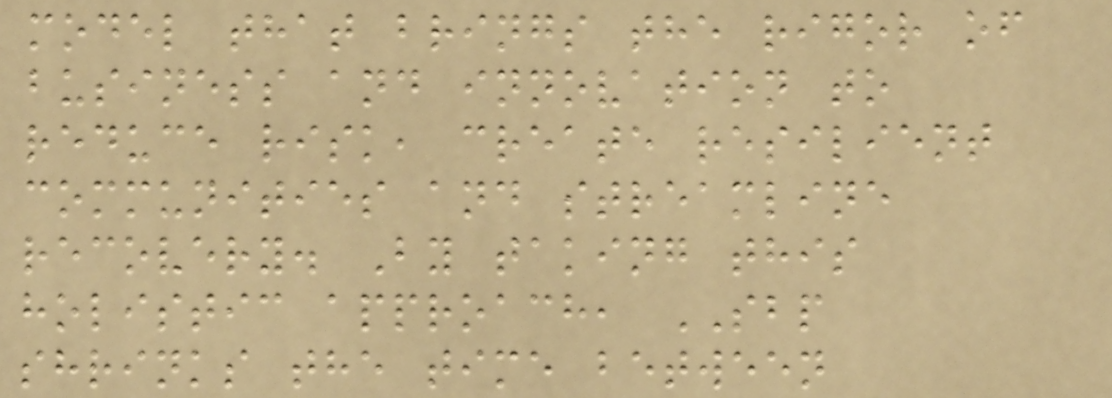model that brings the rigor of
business and innovation to
reduce risk, create resilient
communities and streamline
recovery. By taking this
holistic approach, SBP
shrinks the time between
